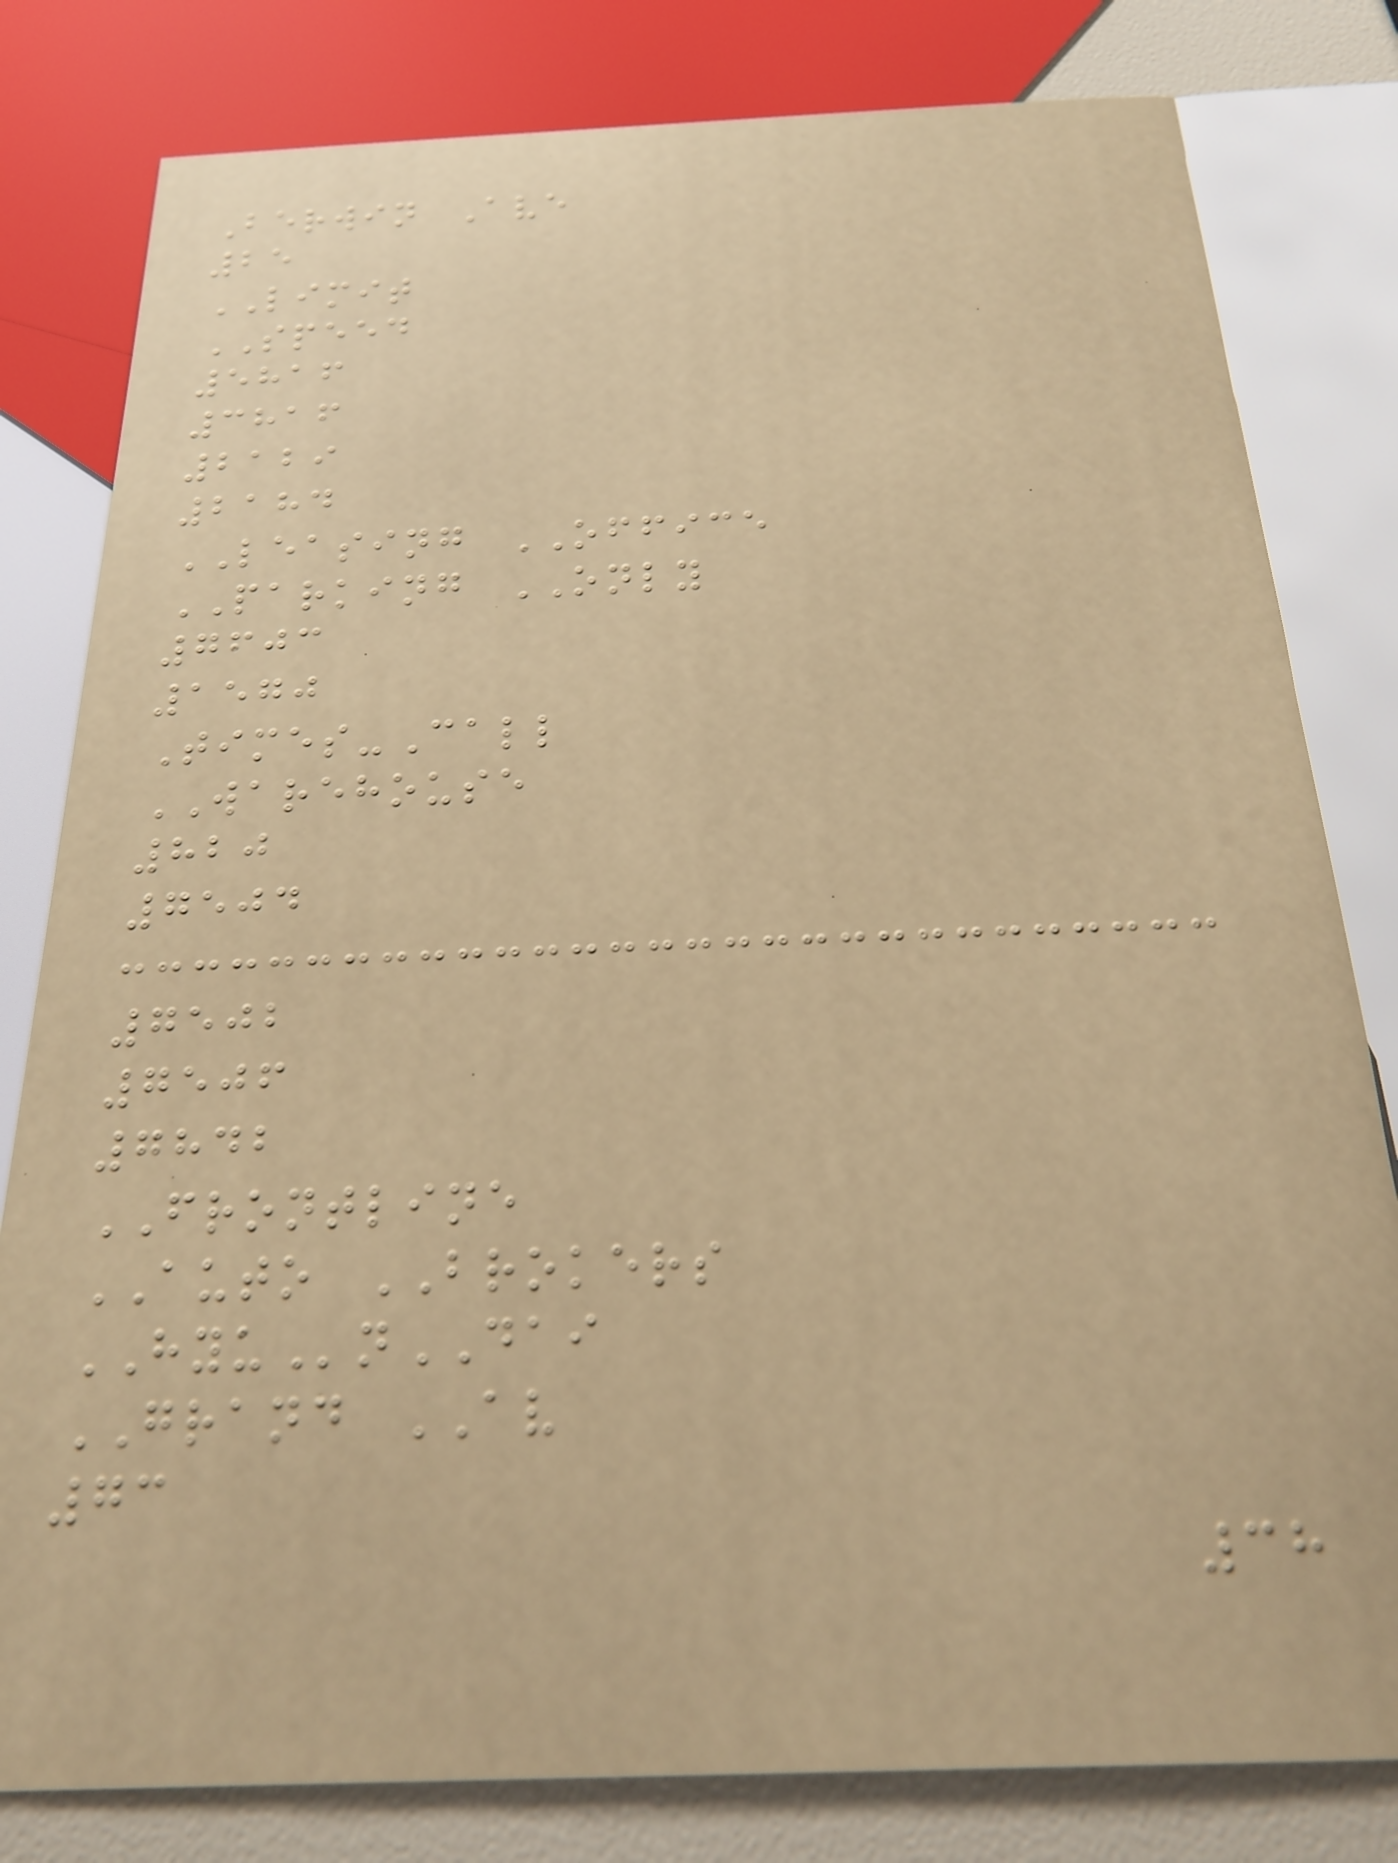Berwin Ave
25
LIMIT
SPEED
5816
3816
2129
2184
LEASING OFFICE
PARKING ONLY
7603
1570
Times-Call
WAREHOUSE
820
7504
7502
7506
7842
FRONTLINE
AUTO BROKERS
HYUnDAI
GRAND AV
73
38
